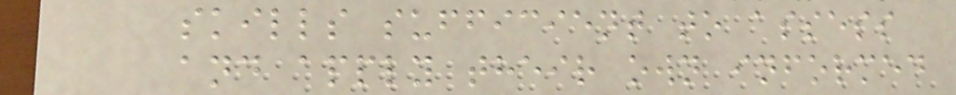skills sufficient to assess
and apply their own informed
